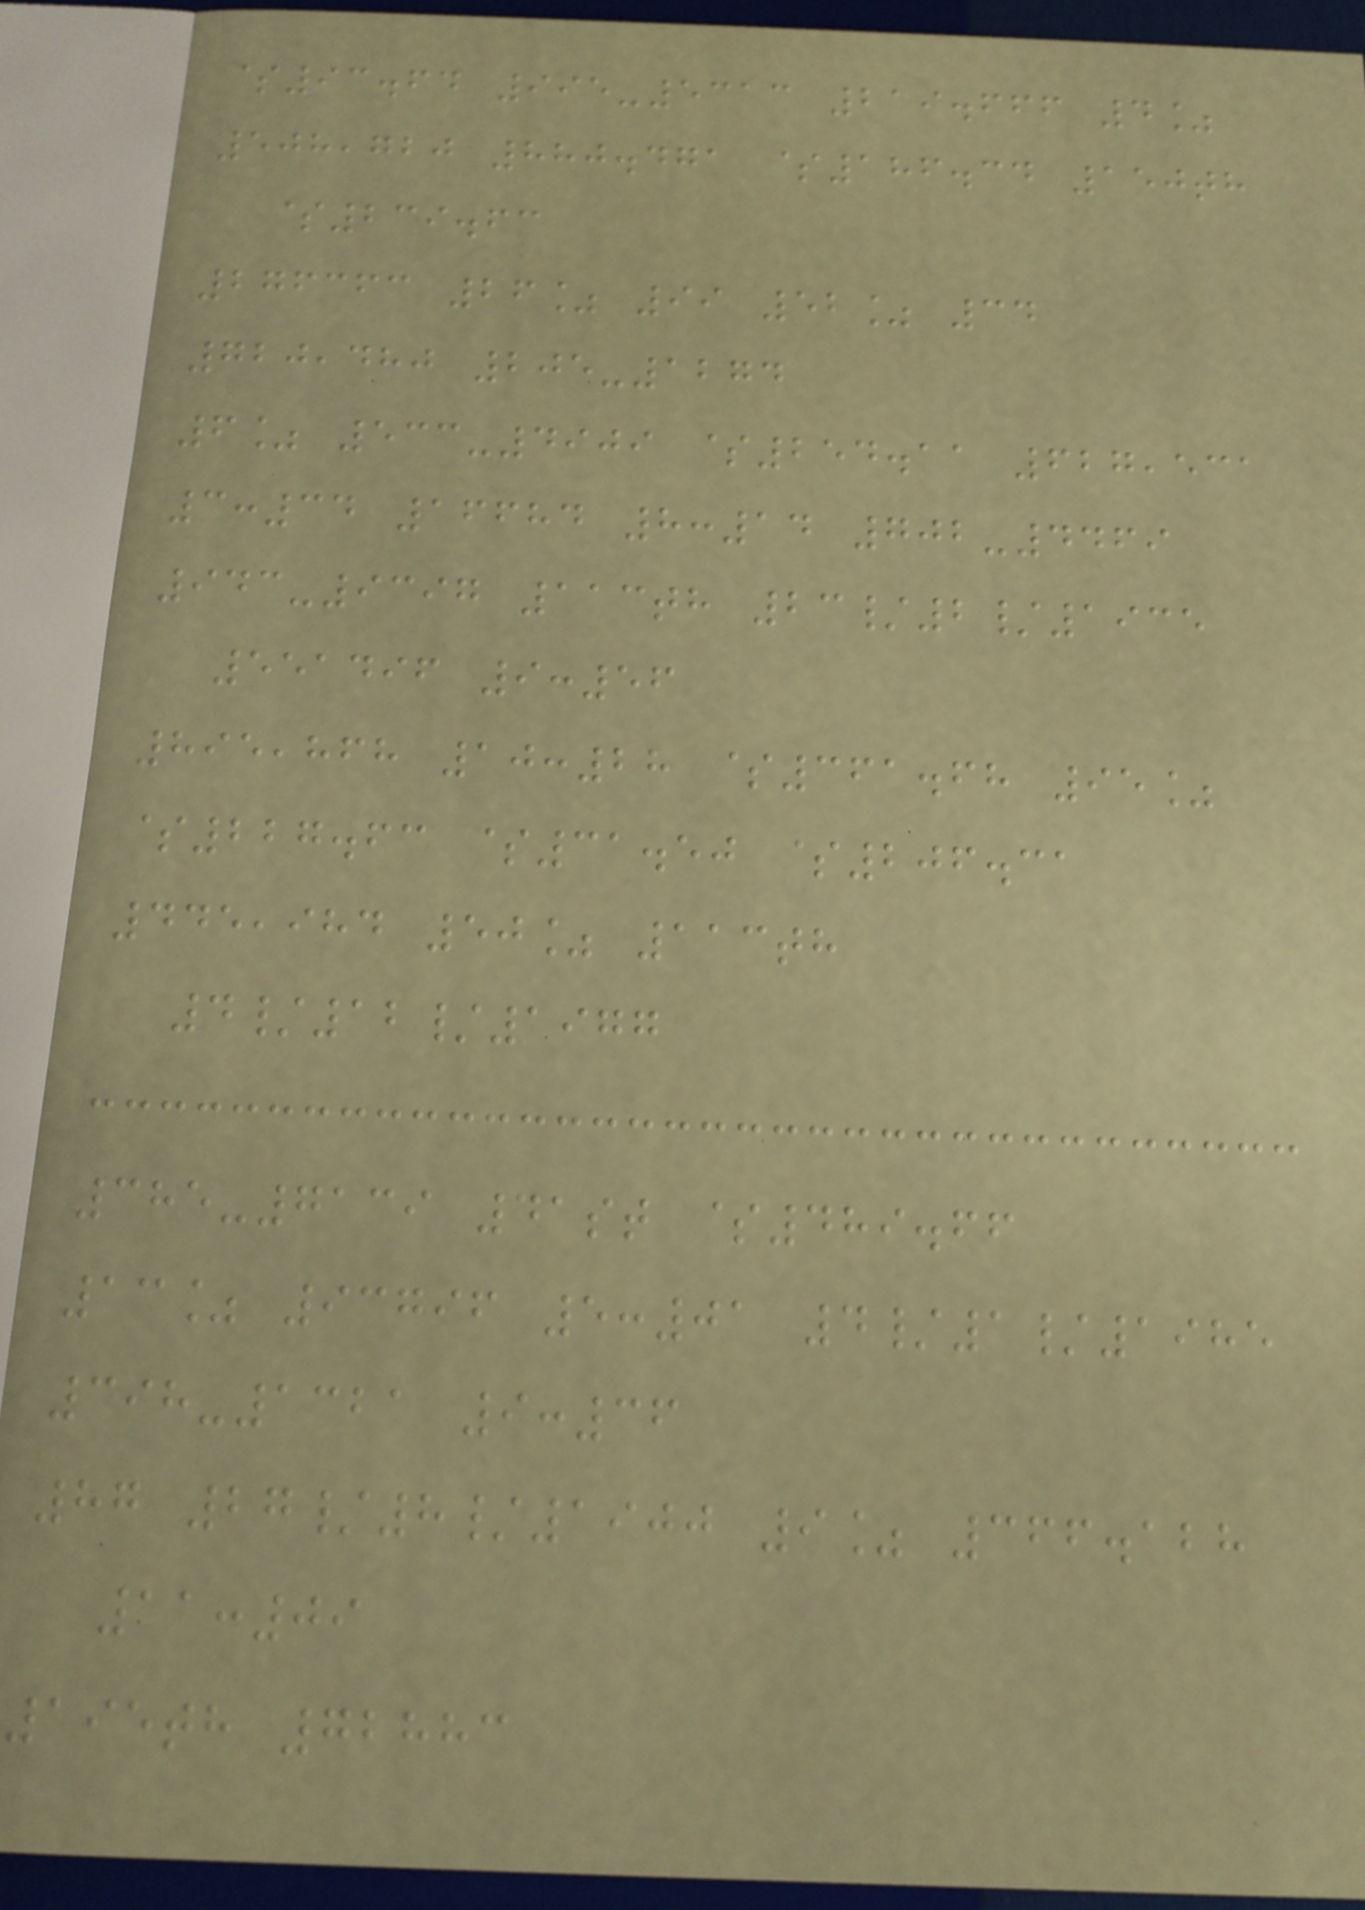$93.64 995-5313 219.666 4%
508,720 880.471 $186.34 150th
$239.63
276363 26% 99 52% 34
720,480 205-1274
6% 533-4909 $254.11 627,531
3:34 16684 8:14 702-4469
943-9397 113th 23/2/1935
551496 9:56
895,868 10:28 $361.68 95%
$227.63 $31.50 $206.31
445,984 50% 113th
4/12/1977
385-7139 41st $489.66
13% 93796 5:01 4/1/1985
398-1321 9:36
87 27/8/1900 9% 366.128
11:09
195th 72883
